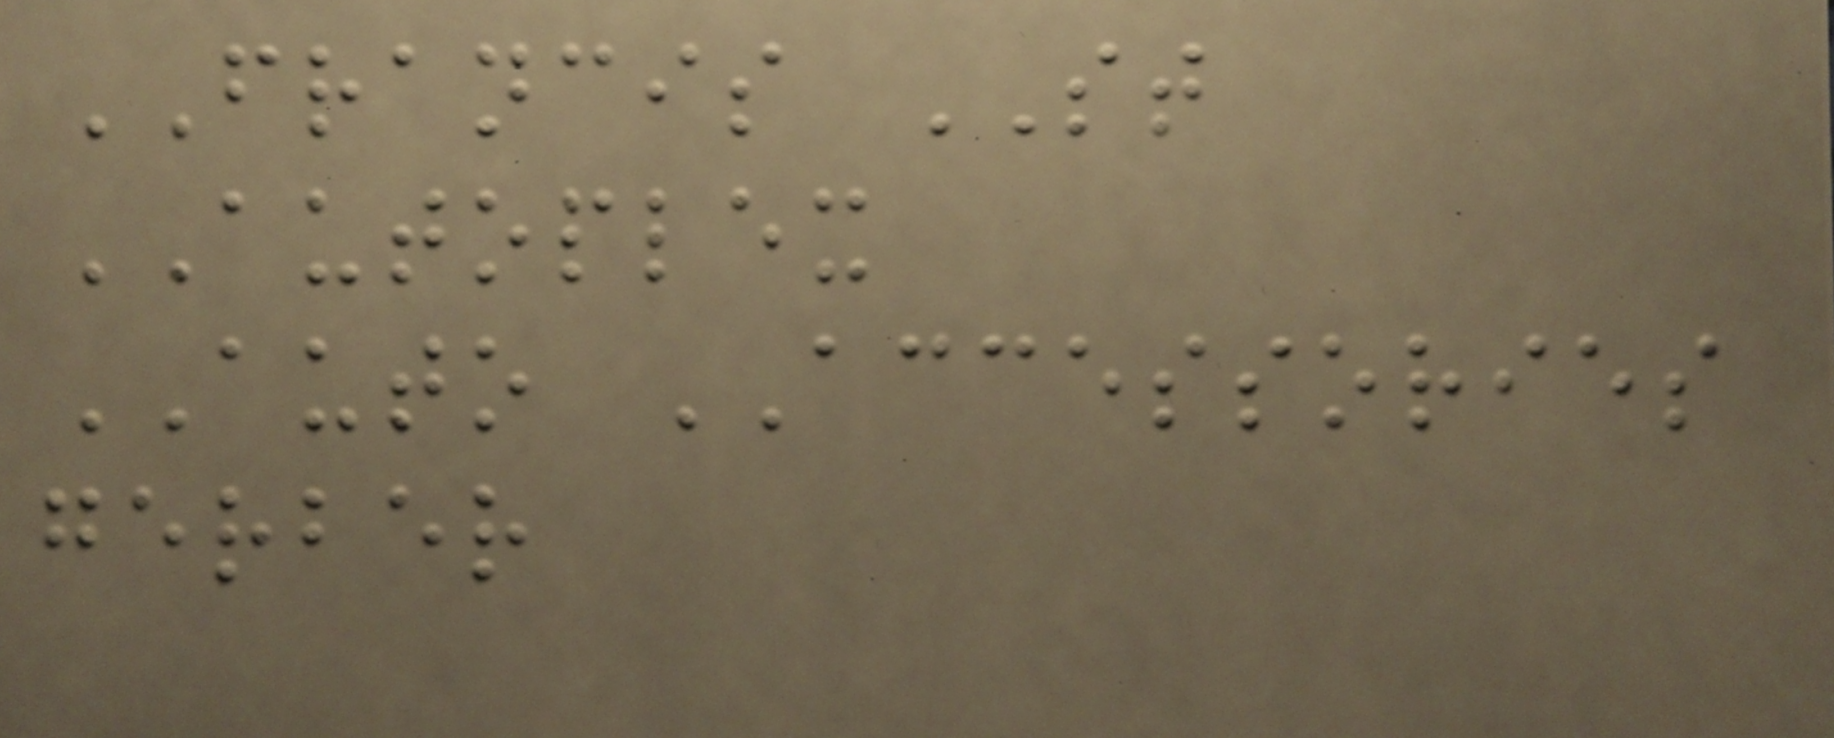FRANCIS ST
AUTOPLEX
AUTO ACCESSORIES
gerber
